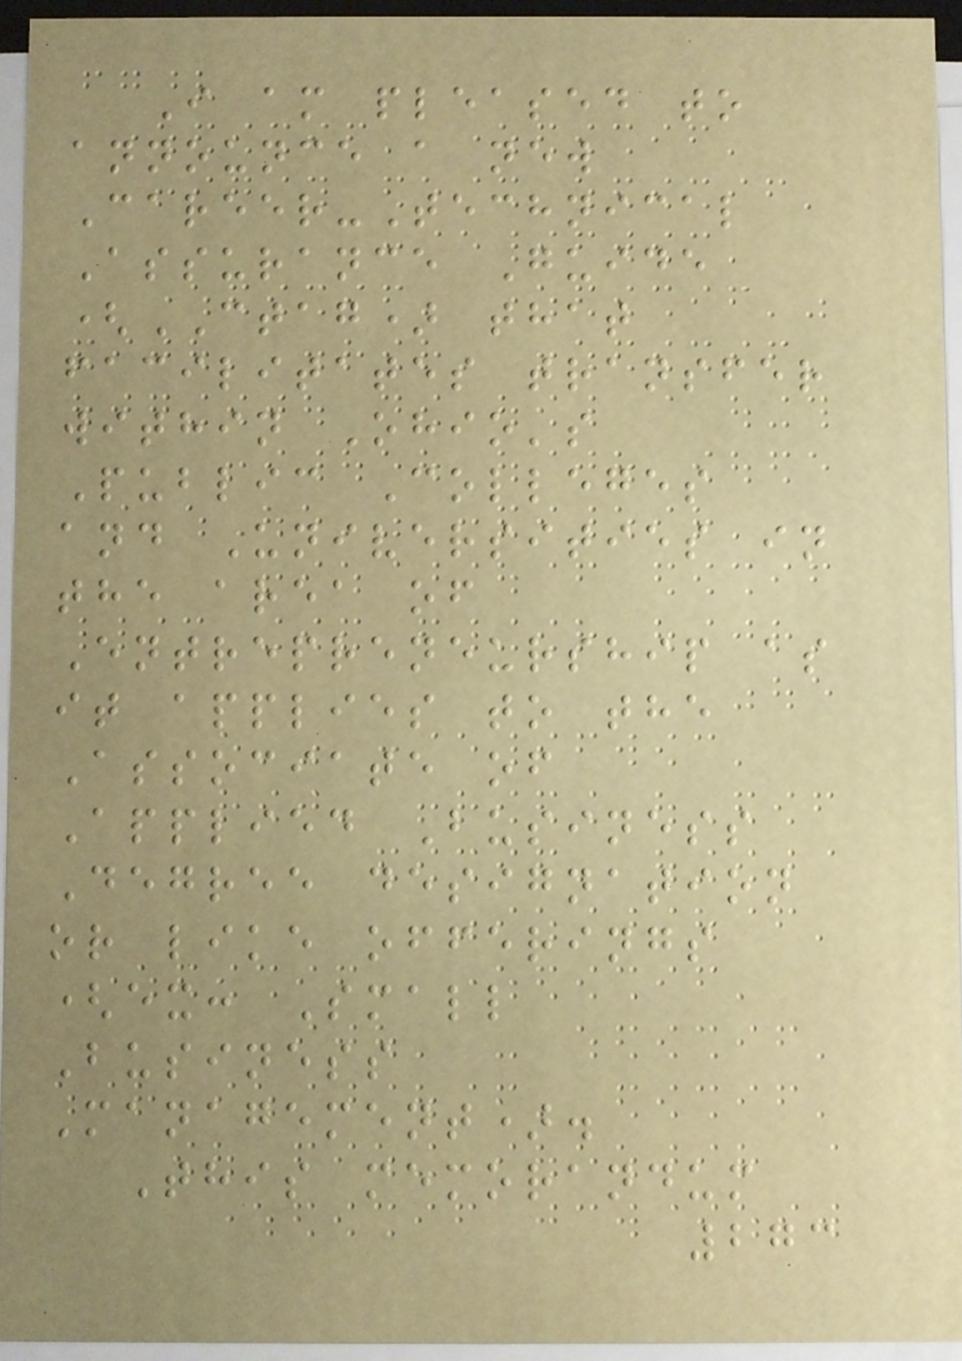I am pleased to
announce a new
Career-Technical
Assurance Guide
(CTAG) that
facilitates transfer
within Ohio's
Public Colleges
and Universities in
the area of
Entrepreneurship as
it applies to the
Associate of
Applied Business
Degree designation
or like offerings
(ex: Small
Business
Management).
This memorandum
273
